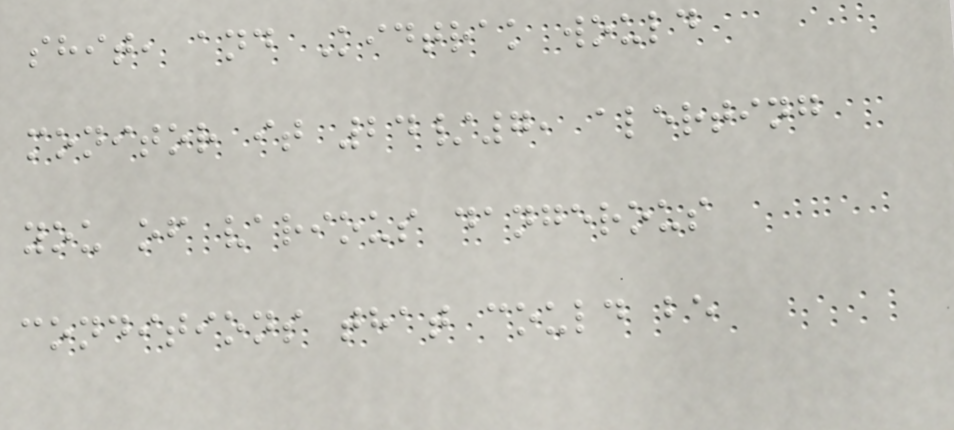shit, and Kidtrak would
monitor it 24/7, alerting
you of various dangerous
conditions that could be
